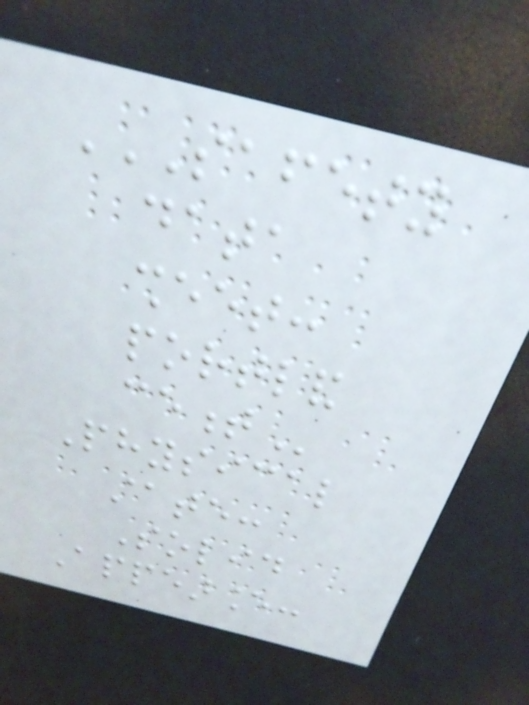SAFETY
DATA
SHEET:
PORTLAND
CEMENT
Physical
state:
Solid
Appearance:
